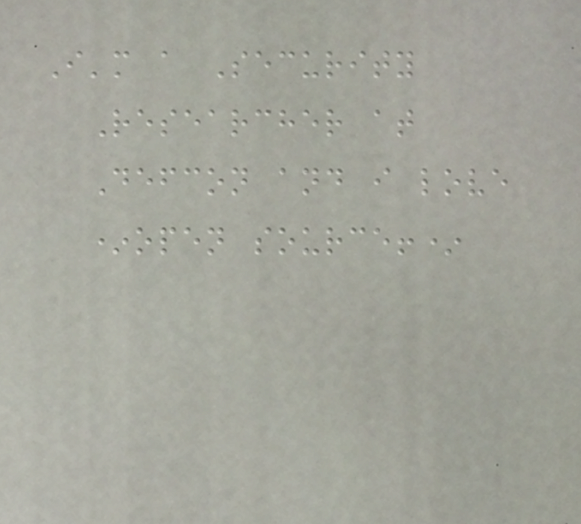I'm a Security
Researcher at
Defcon and i love
*open source!*
